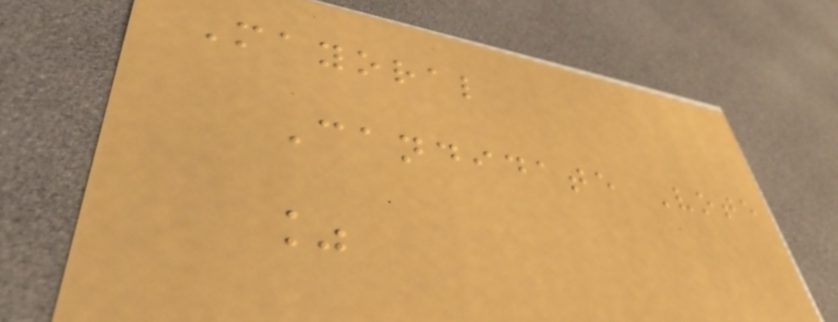Mayoral
Candidate Vote
%
